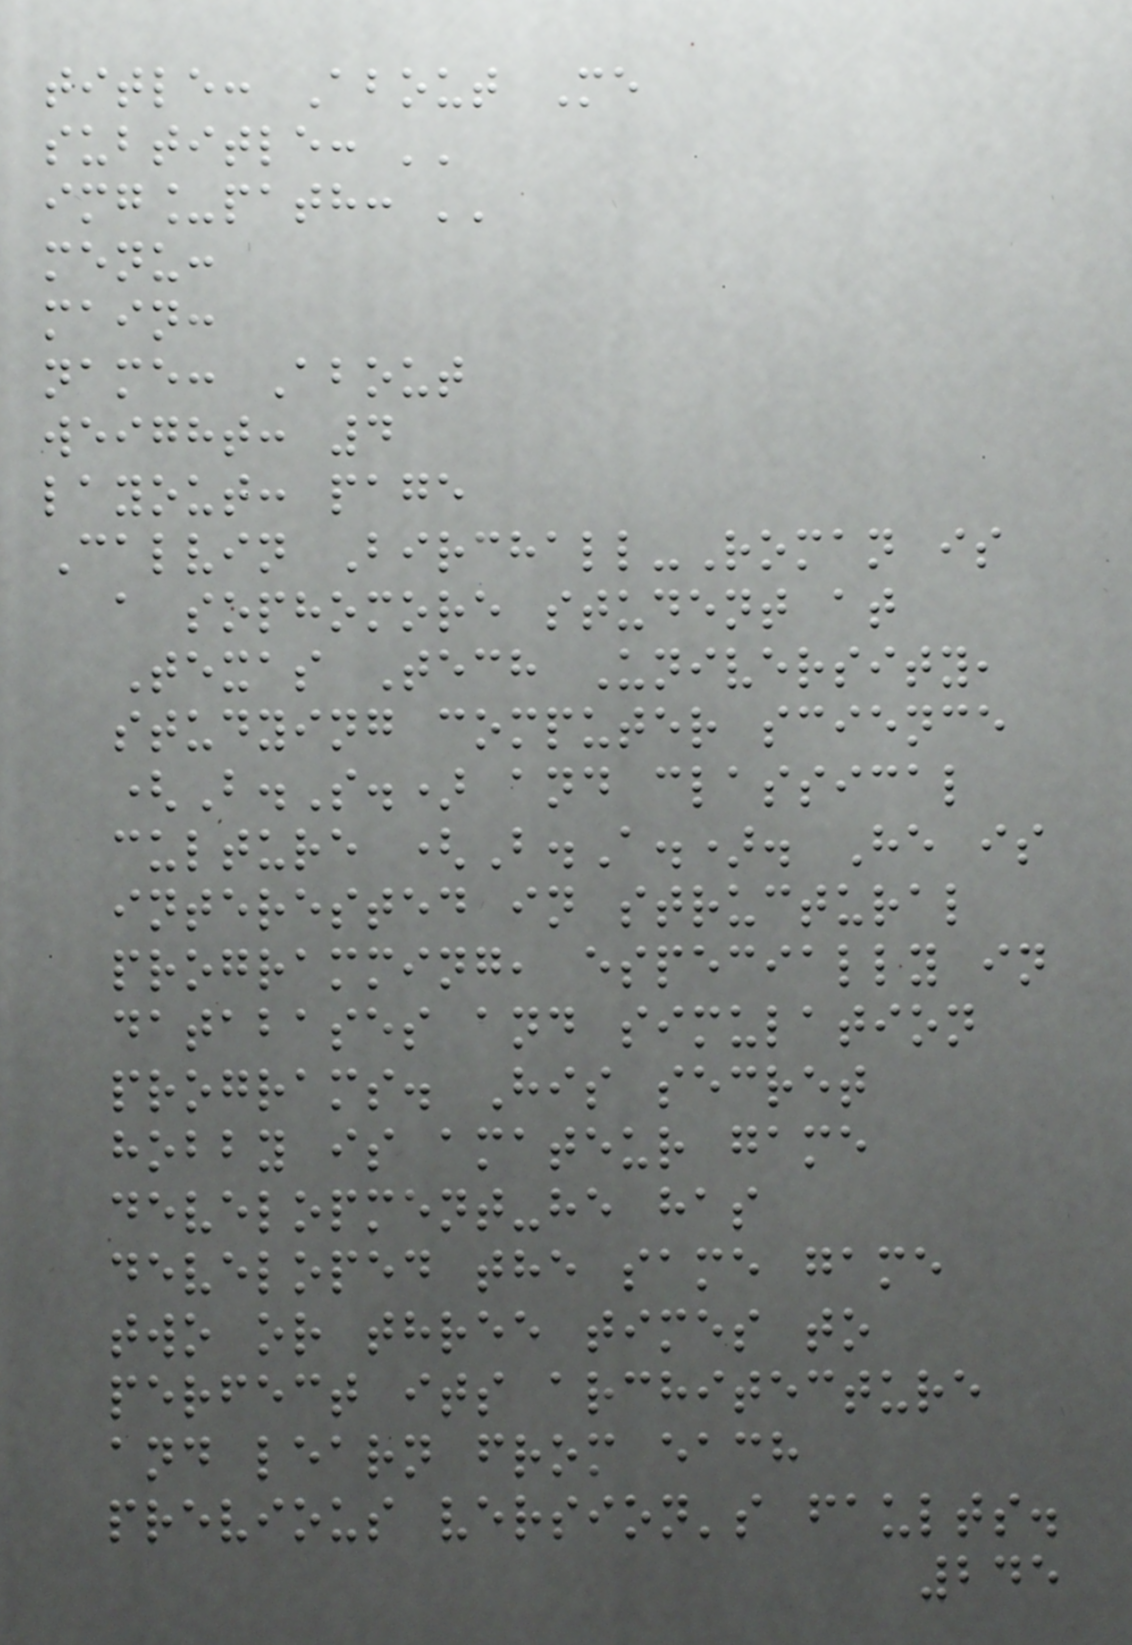title: About Me
subtitle: ''
img_path: ''
menu:
main:
name: About
weight: 4
layout: page
Calvin Birchall-Roman is
a sophomore student at
Texas Tech University,
studying computer science
(B.S.) and classical
culture (B.A.). He is
interested in structural
programming, especially in
databases and simulation
programs. His secret
hobby is amateur game
development-he has
developed the same game
two or three times to
perfect its architecture
and learn from each
previous version's faults.
245
